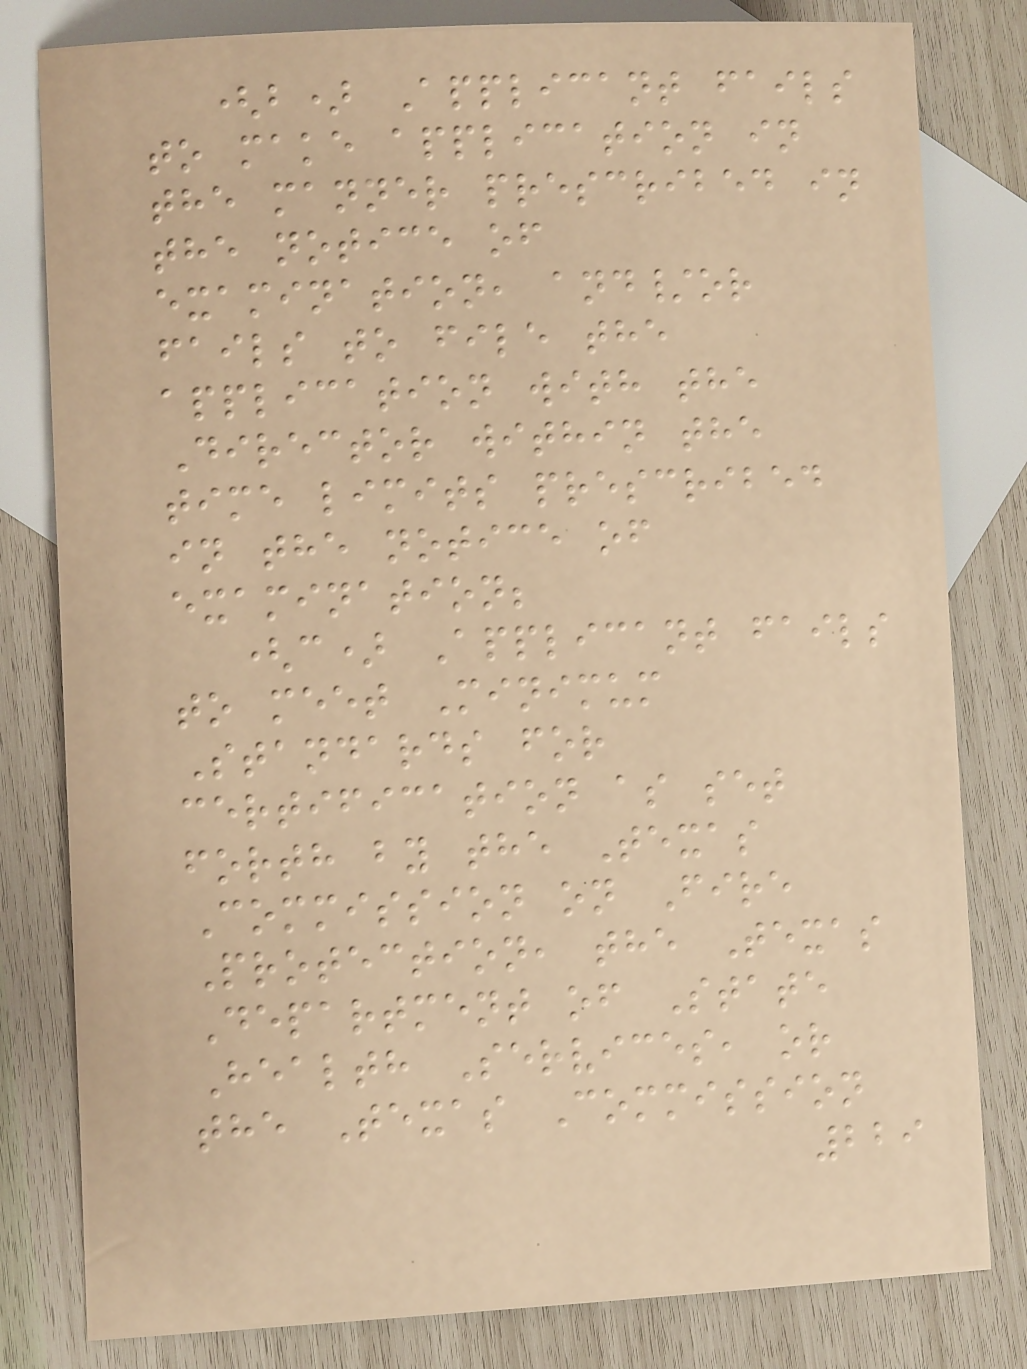(b) Applicant fails
to make application in
the manner prescribed in
the notice of
examination, and/or
fails to file the
application with the
Director within the
time limits prescribed
in the notice of
examination;
(c) Applicant fails
to meet Minimum
Standards for
certification as set
forth by the Texas
Commission on Fire
Protection, the Texas
Department of State
Health Services, or
the Texas Commission
229
